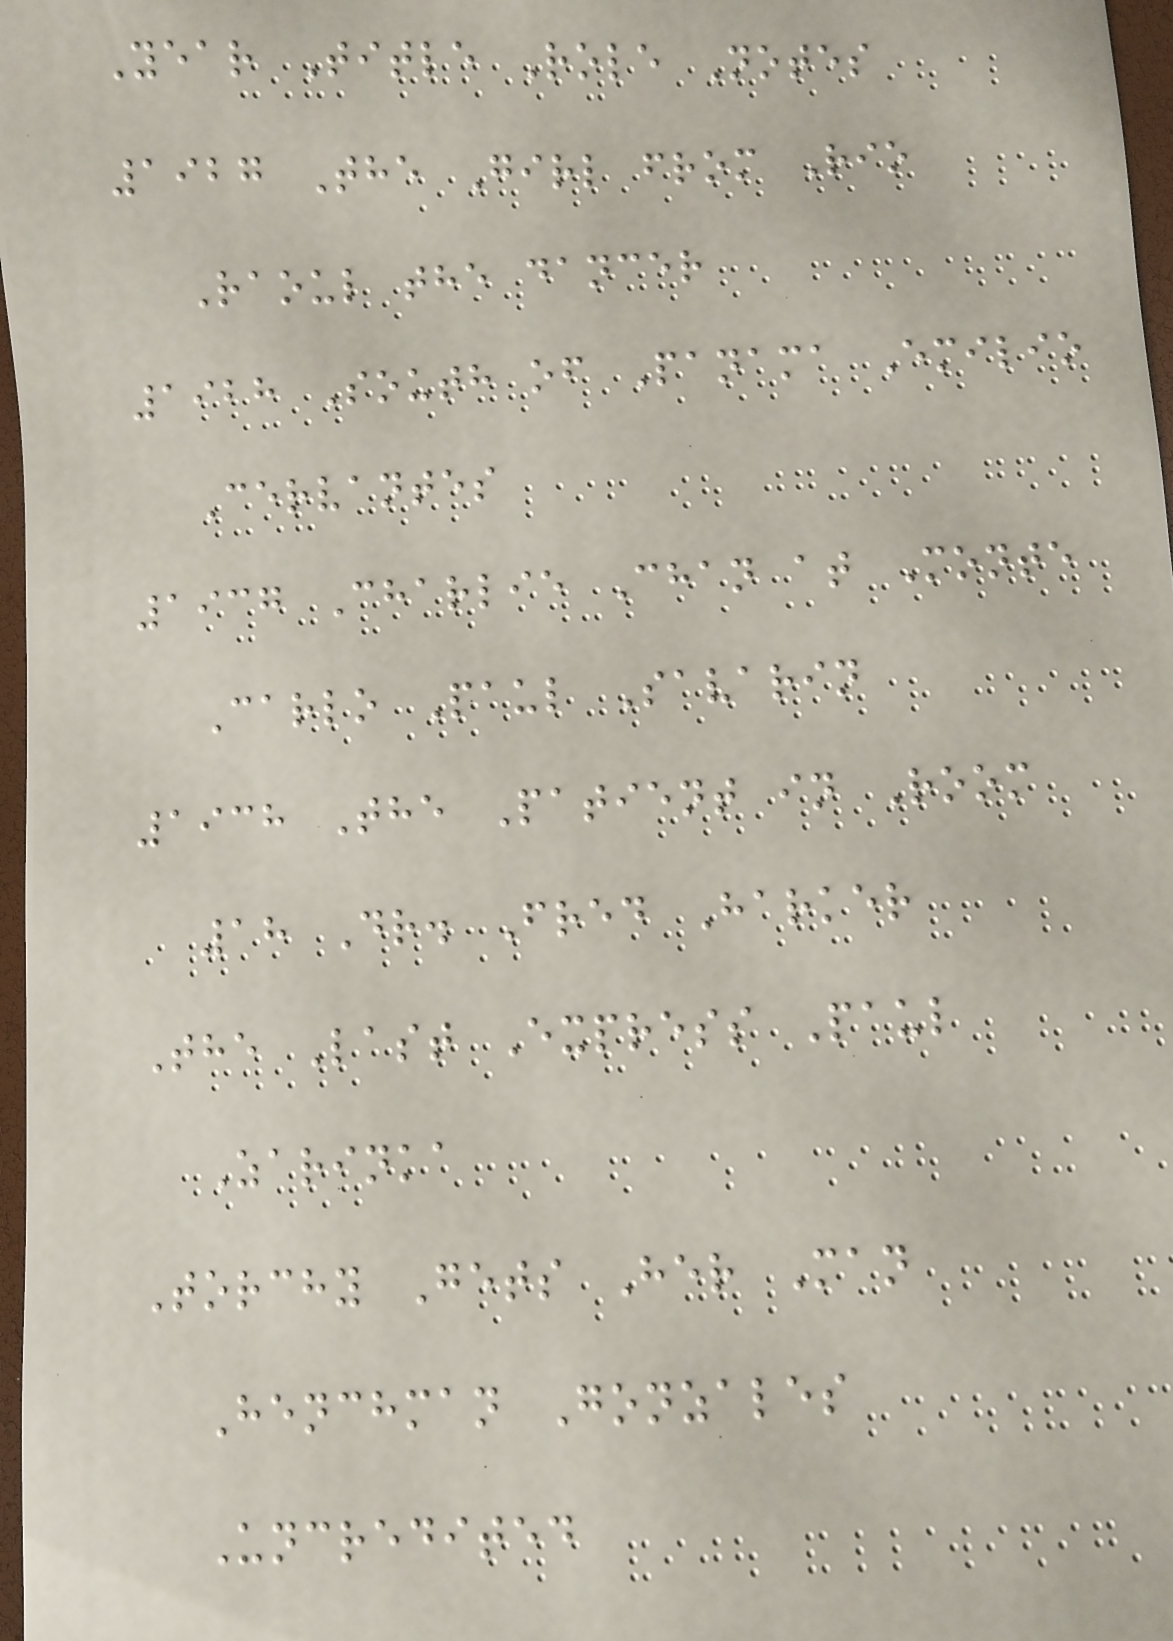Year Title Role Notes
1927 The Girl from Rio
Raoul the dancer
1928 South of Panama Emilio
Cervantes
1937 Charlie Chan at Monte
Carlo Paul Savarin
1938 The Patient in Room
18 Dr. Fred Harker
The Last Express Paul
Zarinka
Torchy Gets Her Man
Henchman Gonzales
Uncredited
